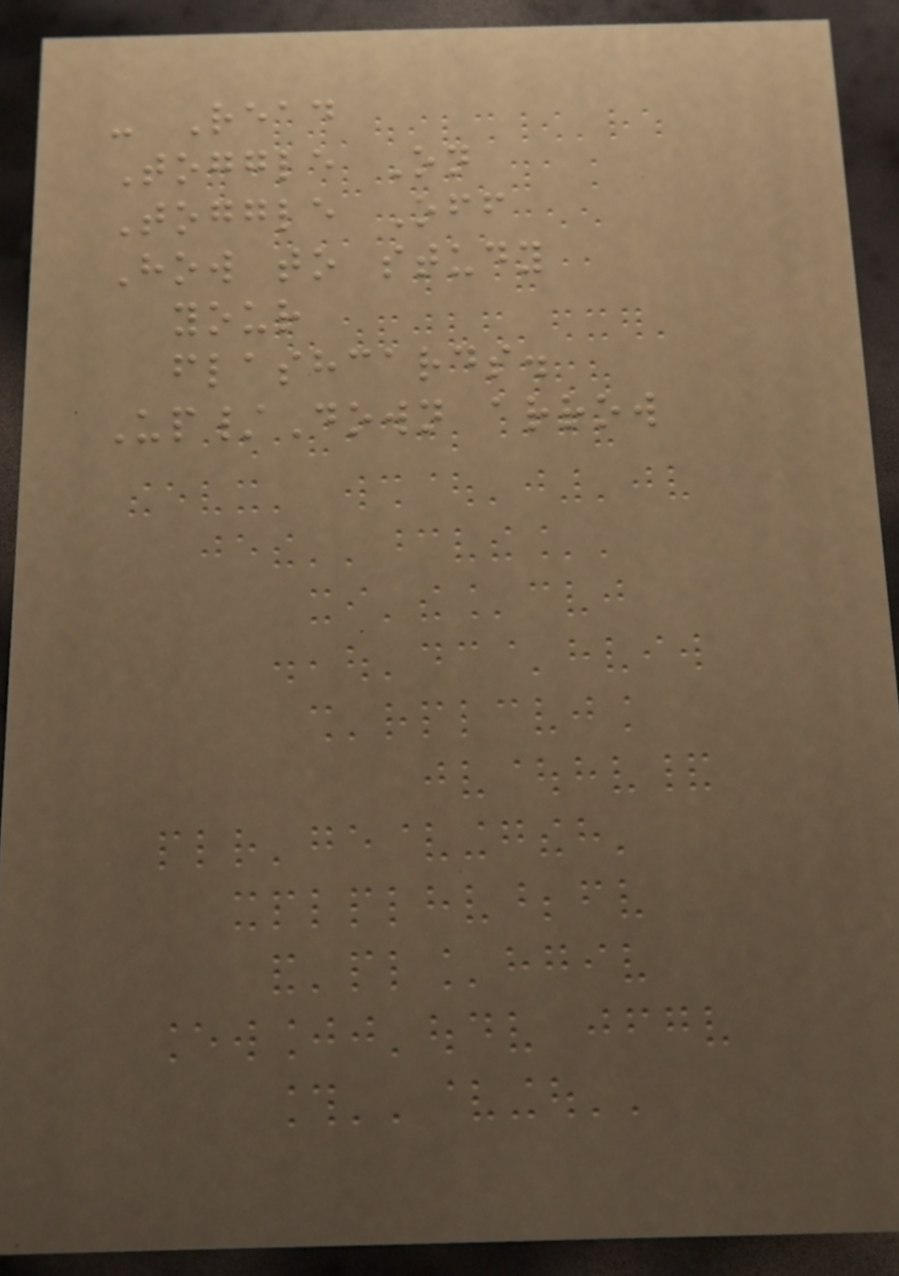- Read
Toggle On
Toggle Off
How to study
your
flashcards.
Up/Down arrow
